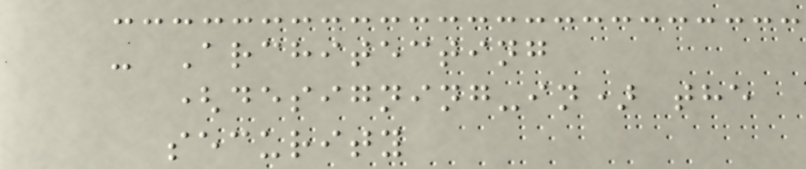- Architecting
(designing-in) the
security
